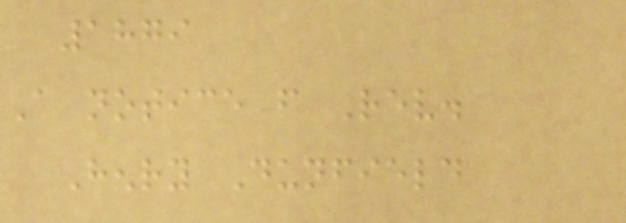1879
A notice from Rev.
Henry Dunfield
